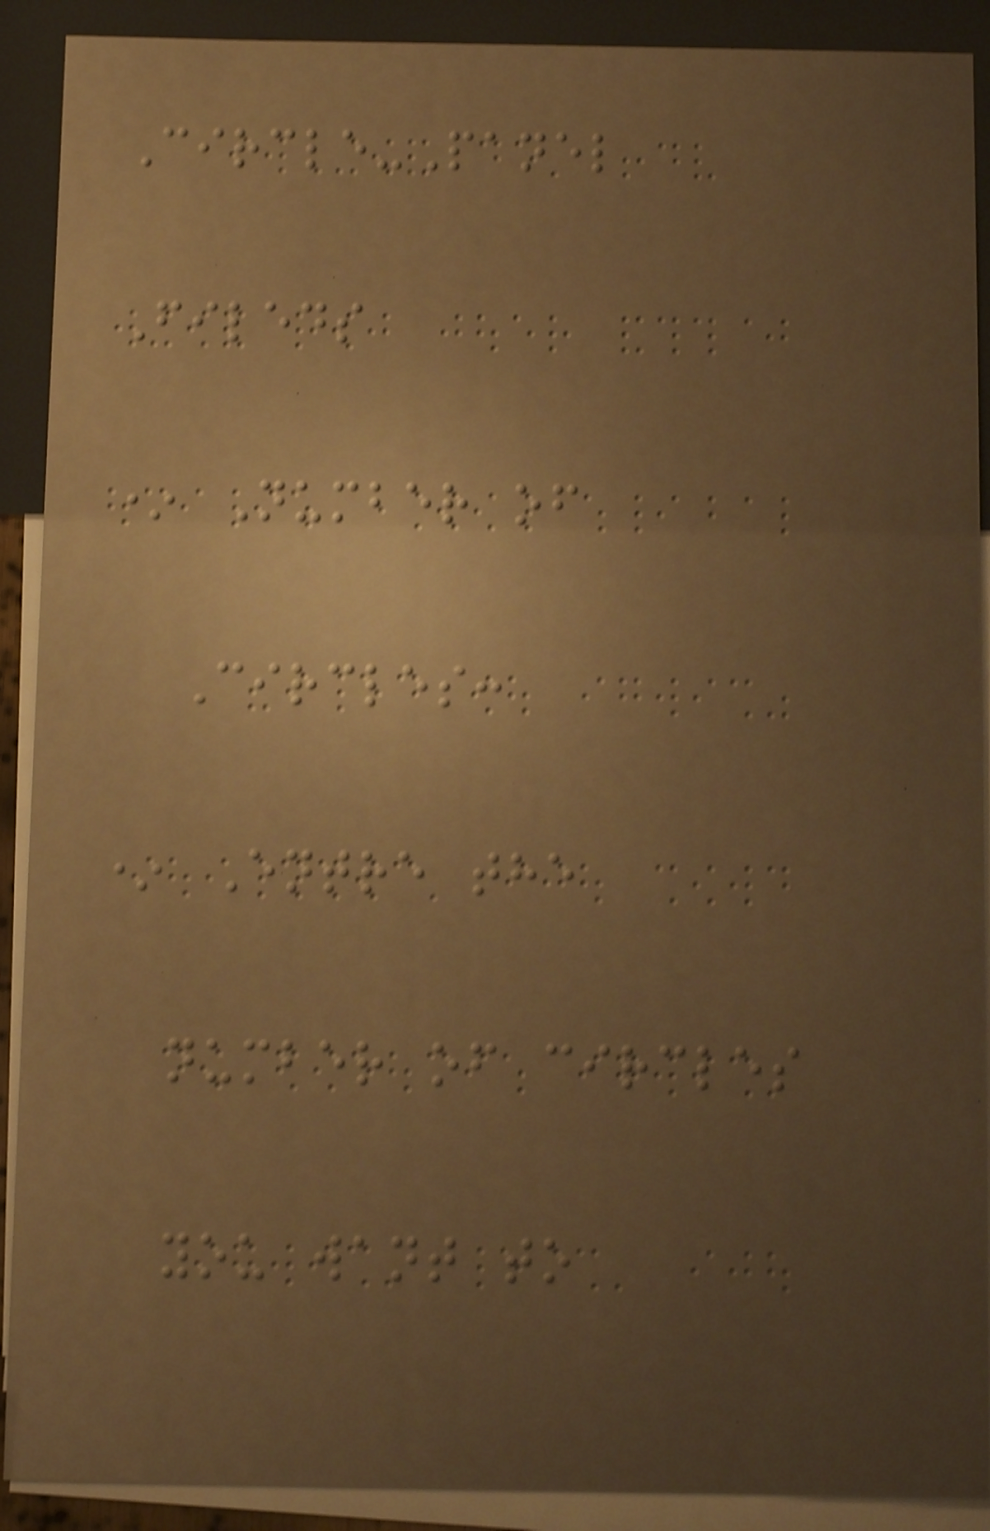Circle-Panel
Fileds
* Number of
Circles:
* Entre the
number of circles
you want to
